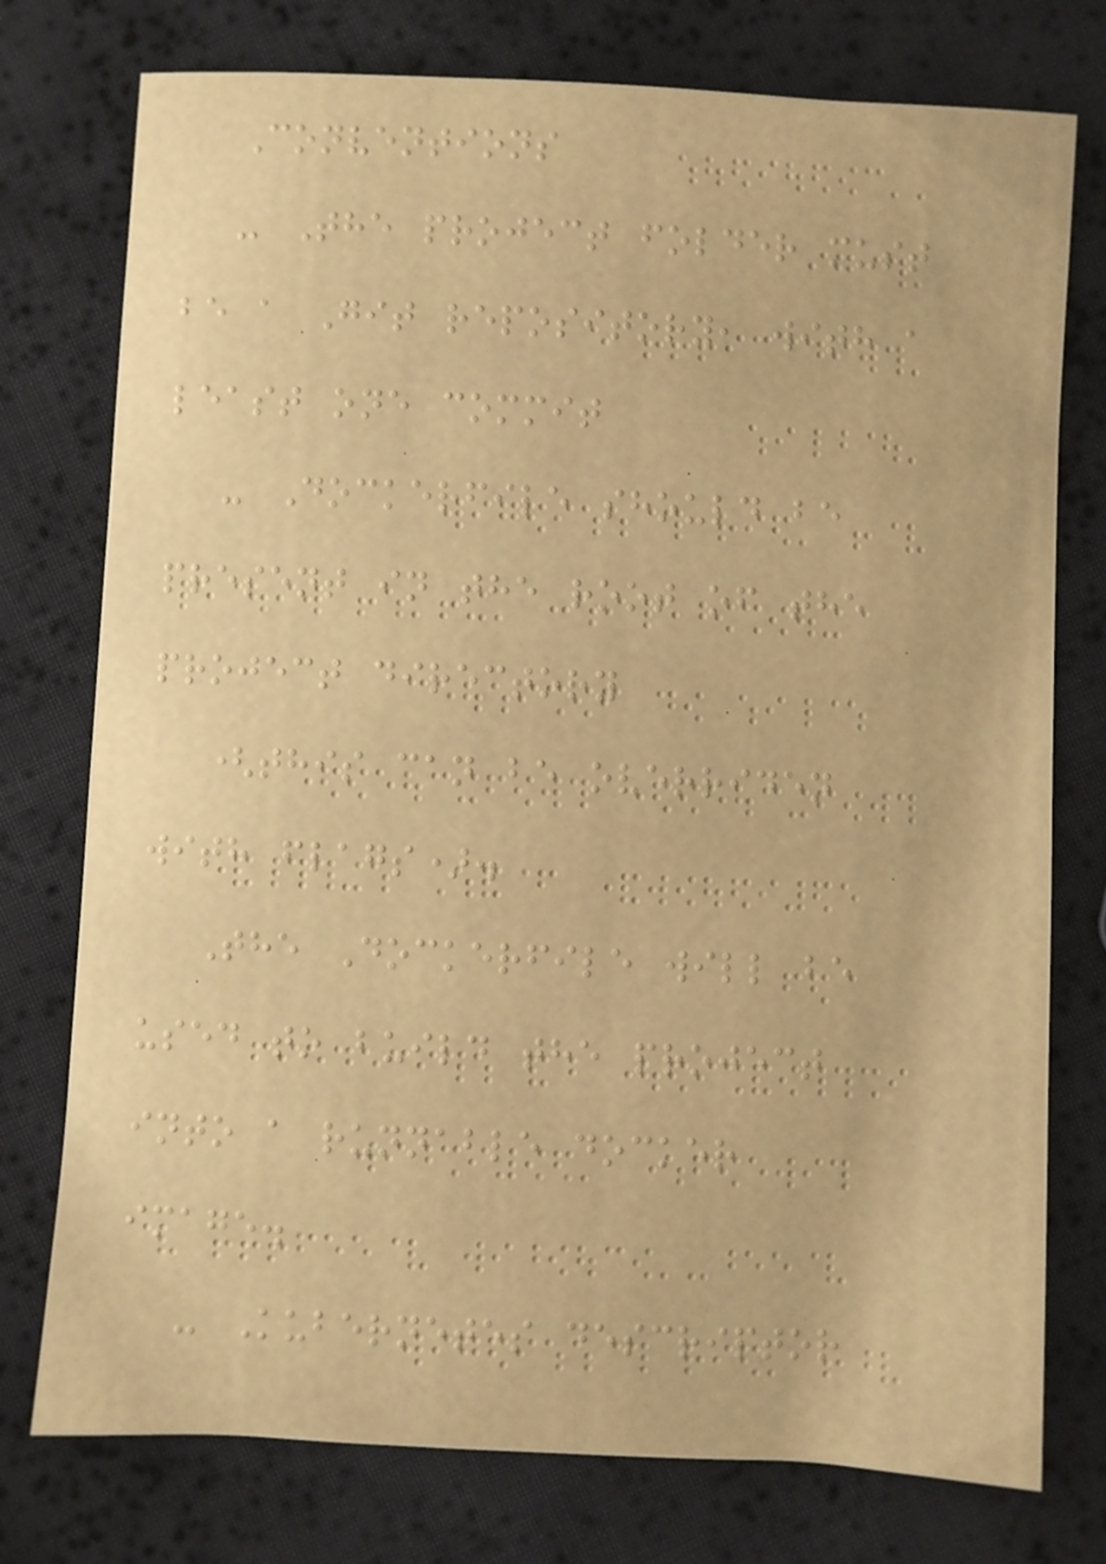Conventions
- The project folder must
be a Git repository, with a
least one commit
- Dockerfile should be
present in the root of the
project directory
(this can be overriden
with flags).
The Dockerfile will be
used to build the project
into a runnable docker
image.
- Kubernetes descriptor
